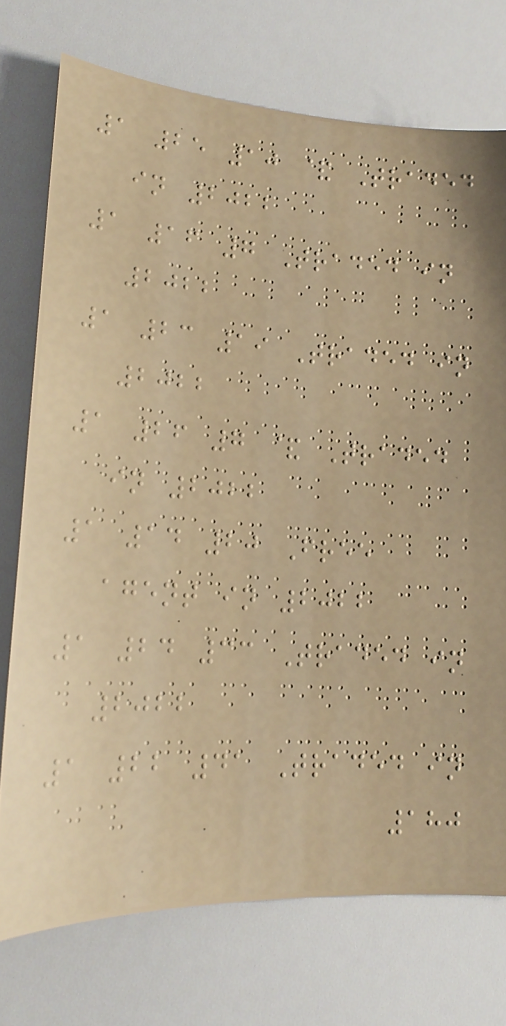1 25 10 & Traded
in 2022
1 16 7 Traded in
2022
1 23 19 Traded in
2022
1 26 7 & Traded
in 2022
1 14 20 Free
agent in 2022
1 24 33 Traded in
2022
1 22 41 Traded in
180
